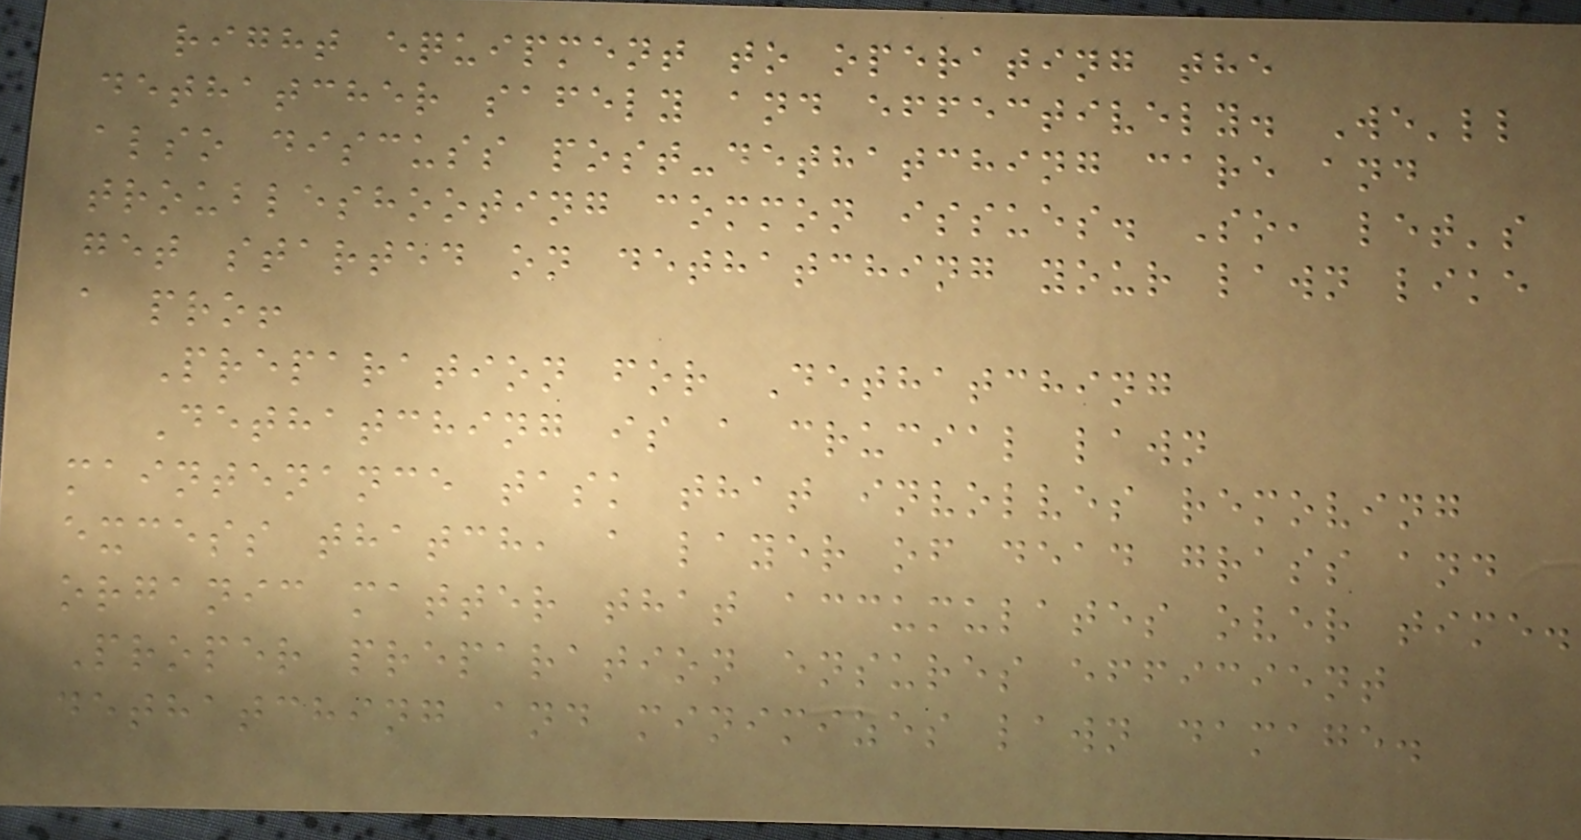right equipment to operating the
dethatcher safely and effectively. We'll
also discuss post-dethatching care and
troubleshooting common issues. So, let's
get started on dethatching your lawn like
a pro!
Preparation for Dethatching
Dethatching is a crucial lawn
maintenance task that involves removing
excess thatch, a layer of dead grass and
organic matter that accumulates over time.
Proper preparation ensures efficient
dethatching and minimizes lawn damage.
